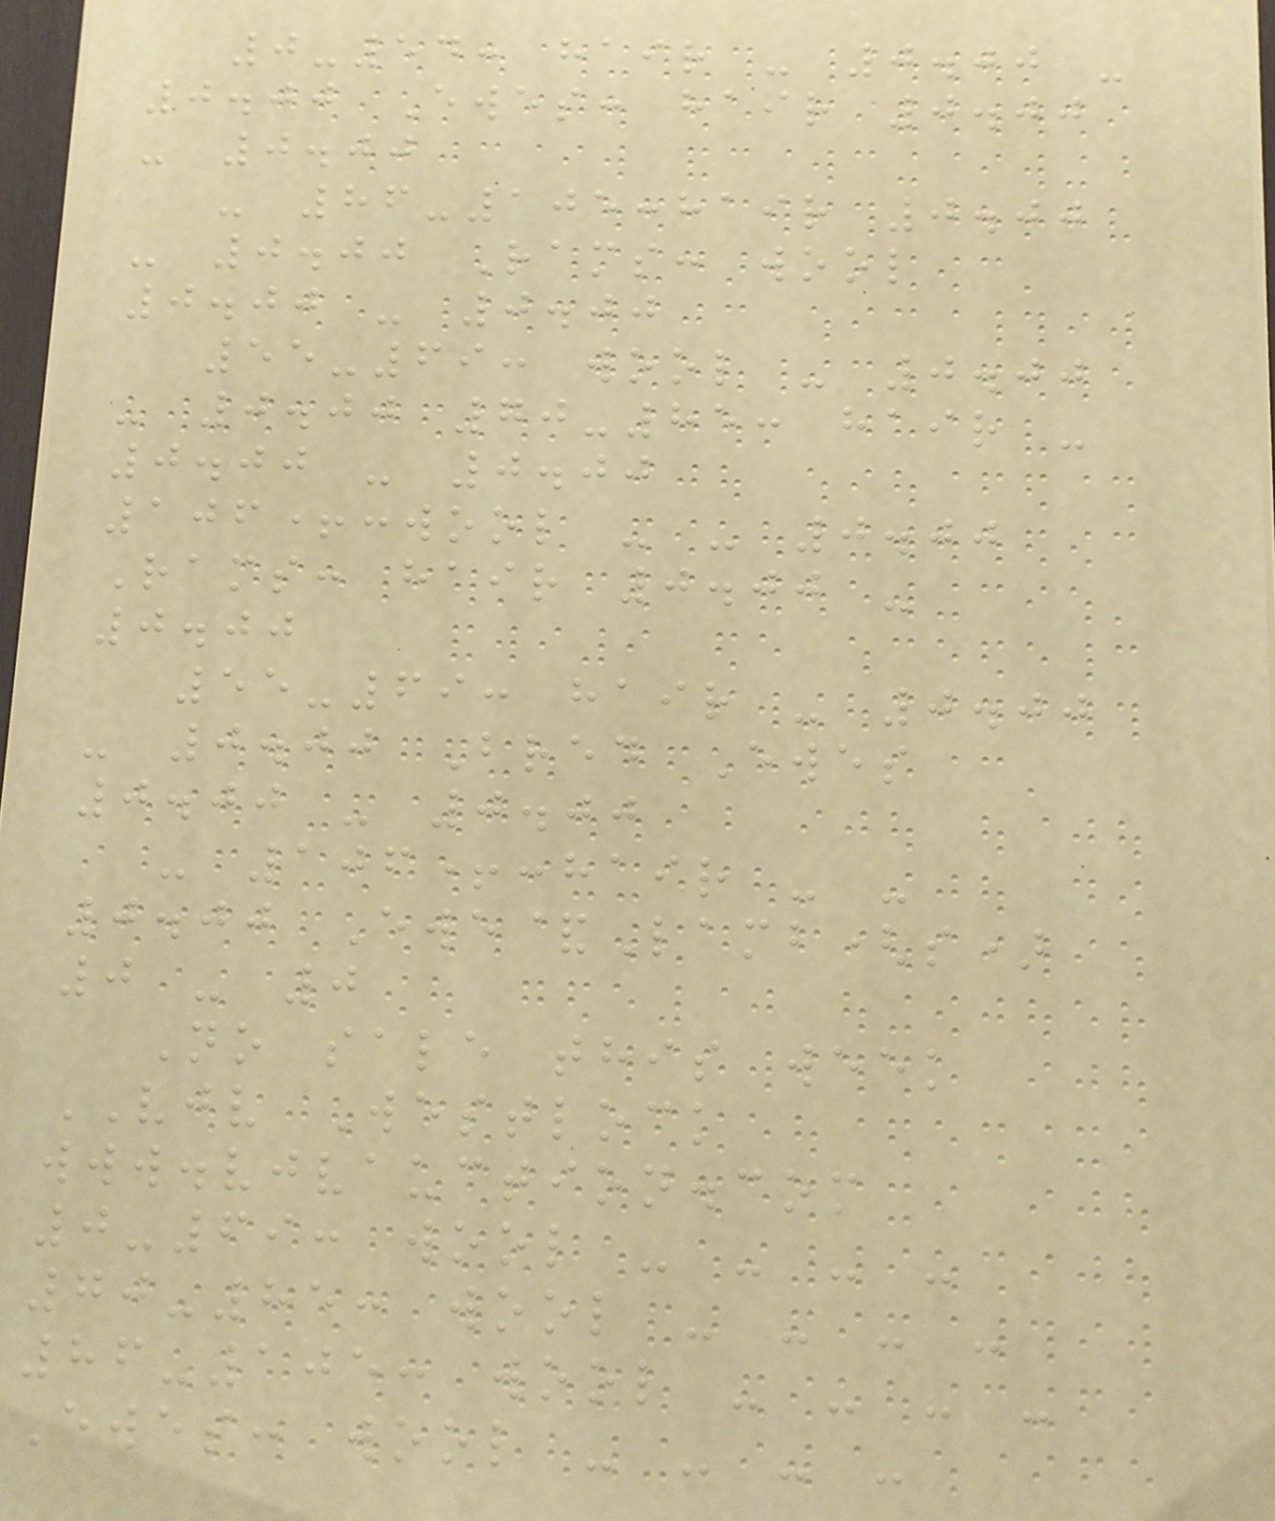0-54: hair - 0.00 -
0.00 Ewes: hair 0.00
- 0.00
- 86-105:hair 0.00
- 0.00 Rams: wool
0.00 - 0.00
55-69: wool - 0.00
- 0.00 70-85: hair -
0.00 - 0.00
106+:wool - - 0.00
Rams: hair 0.00 -
0.00
55-69: hair - 0.00
- 0.00 Bred Ewes
0.00 - 0.00
- 106+:hair - -
0.00 Ewe&Lamb(s)
0 - 0
No sale this week
VJV Westlock
www.vjvauction.com
0-69: wool - - - -
70-85: wool - - - -
86-105: wool - - - -
Ewes: wool - - - -
